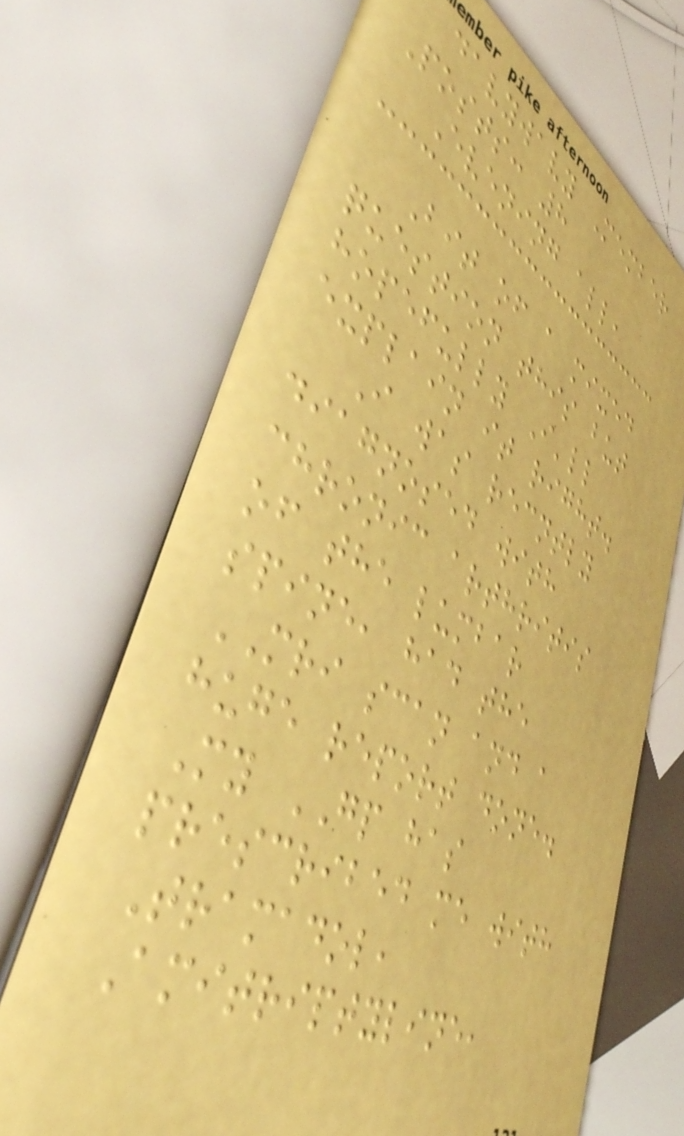davywavy Member
Posts: 8
Evening all,
Bit of a mixed
question this but
hopefully I'll
explain it right.
I was recntly
diagnosed with
chronic arthritis
of the lumbar
spine, had the
MRI scan and a
huge report done.
My GP has
prescribed me with
Tramadol,
Amitriptyline,
